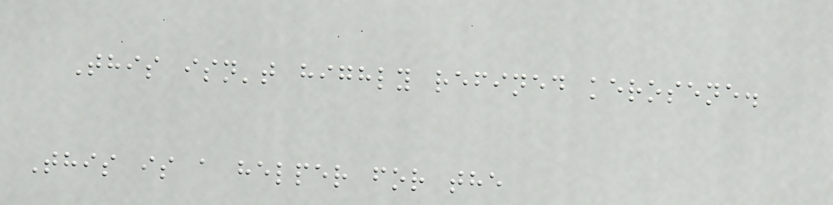This isn't highly refined kerosene.
This is a helper for the
